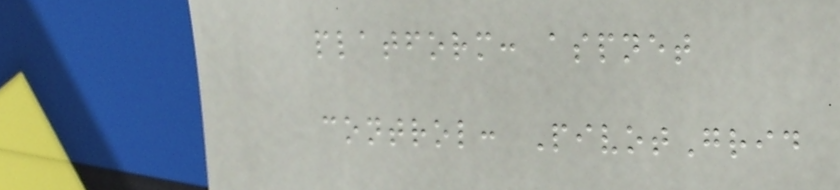platform: aspnet
control: PivotGrid
